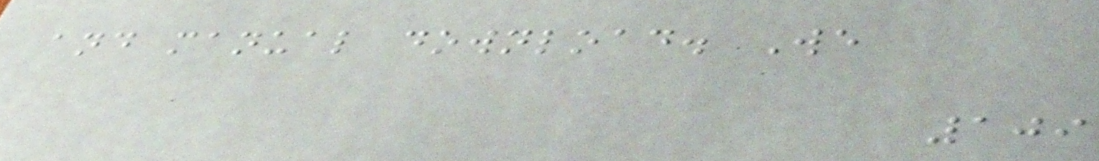and manual download. We
109
